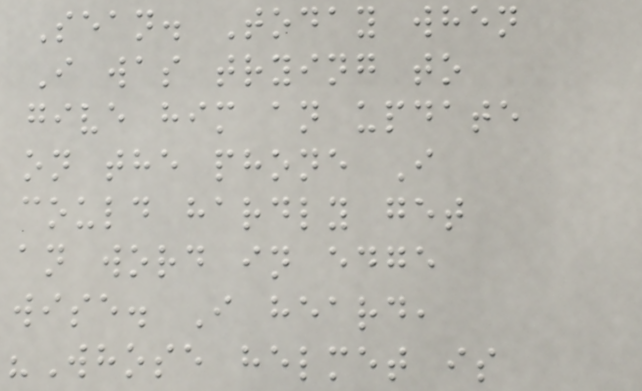Sean. Today when
I was trying to
give him an update
on the phone I
could hardly get
an word in edge
wise. I heard,
"Whose helmet is
